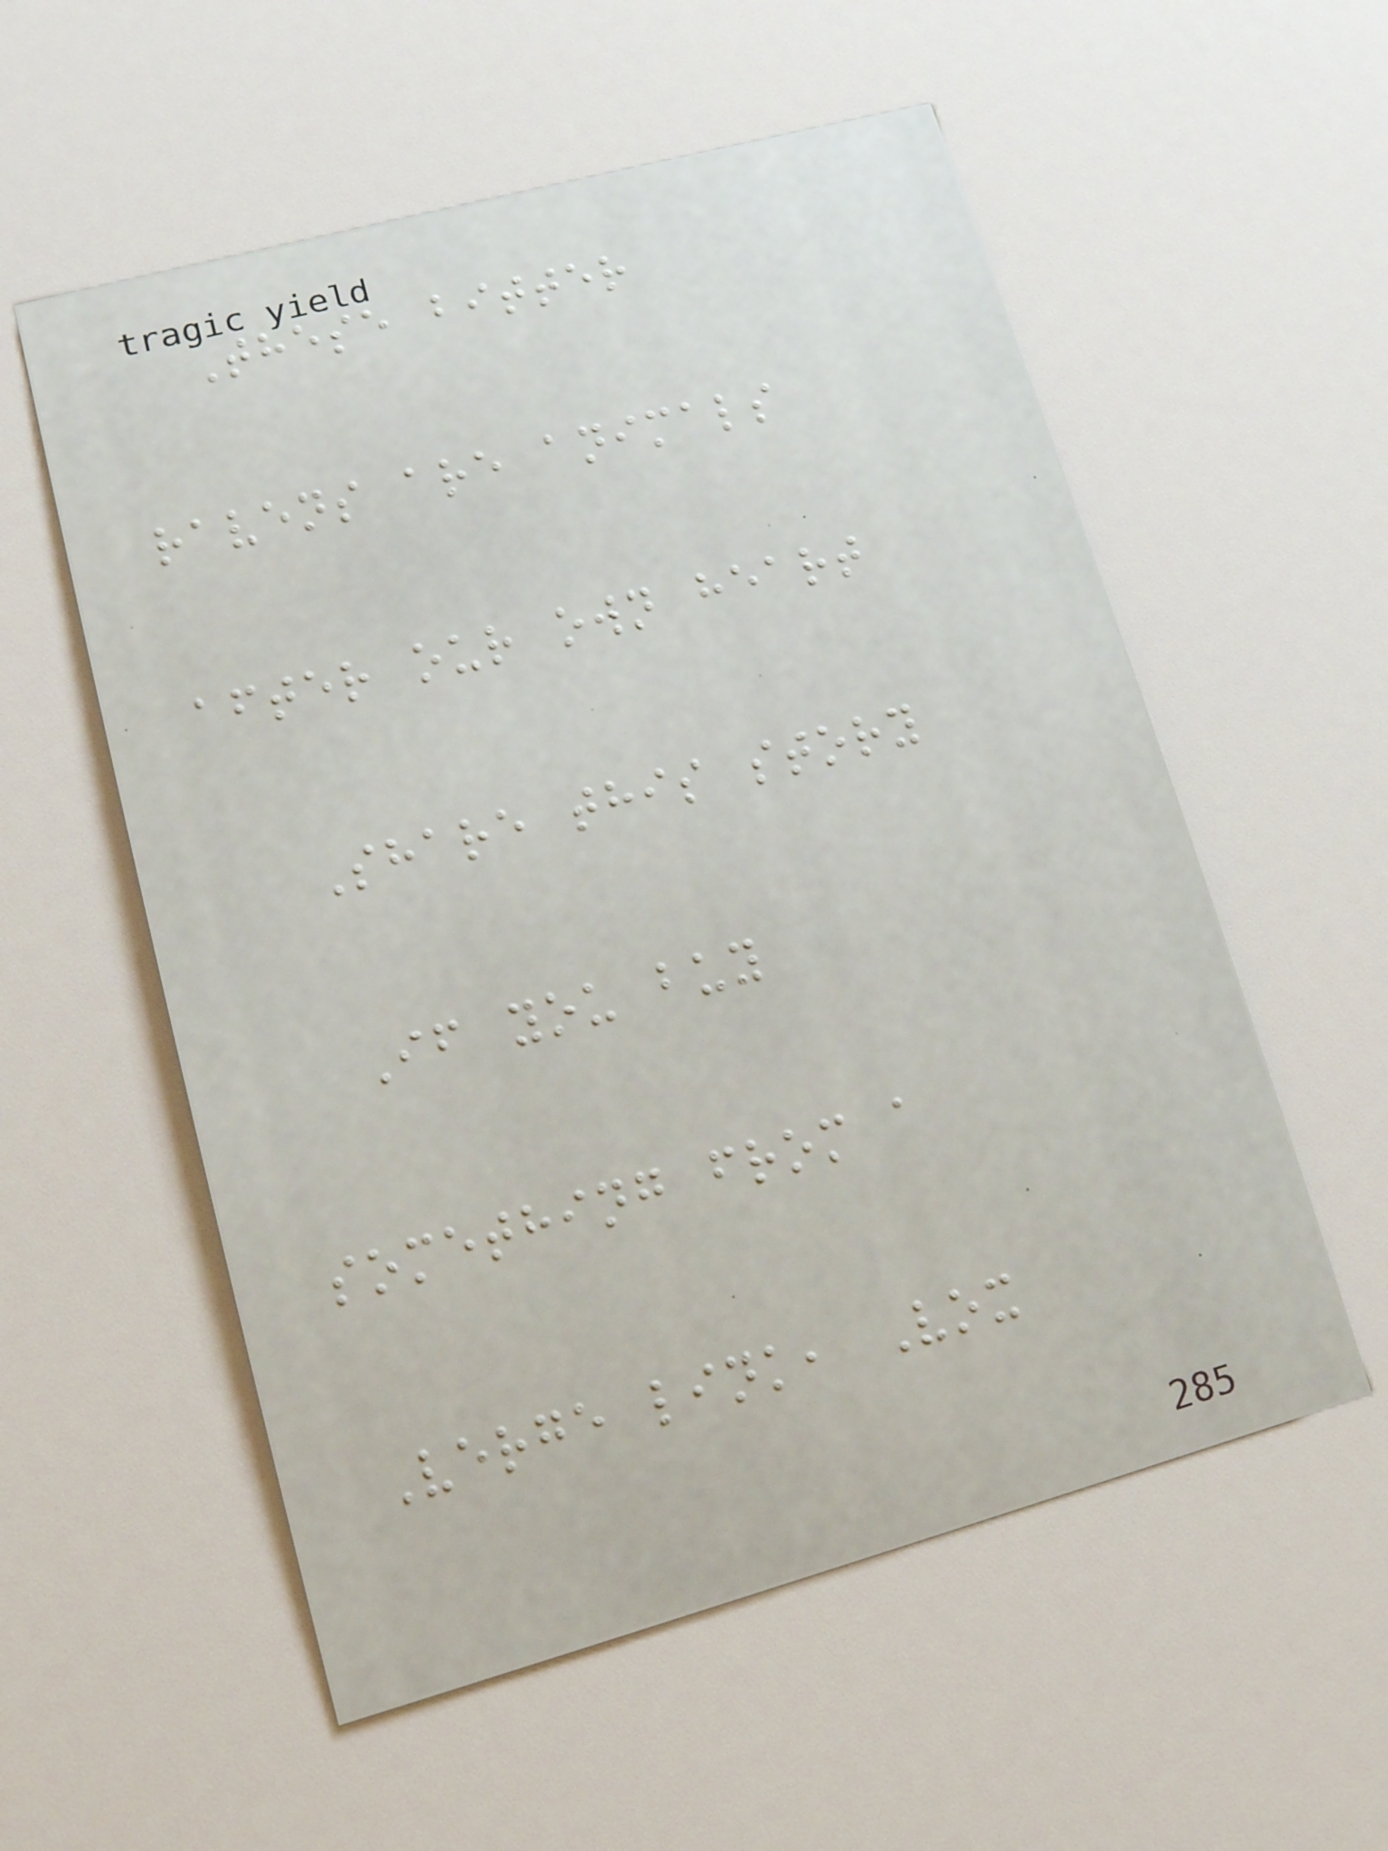These bitter
ravens are animals
after our own heart
Share this story
If you buy
something from a
Verge link, Vox
